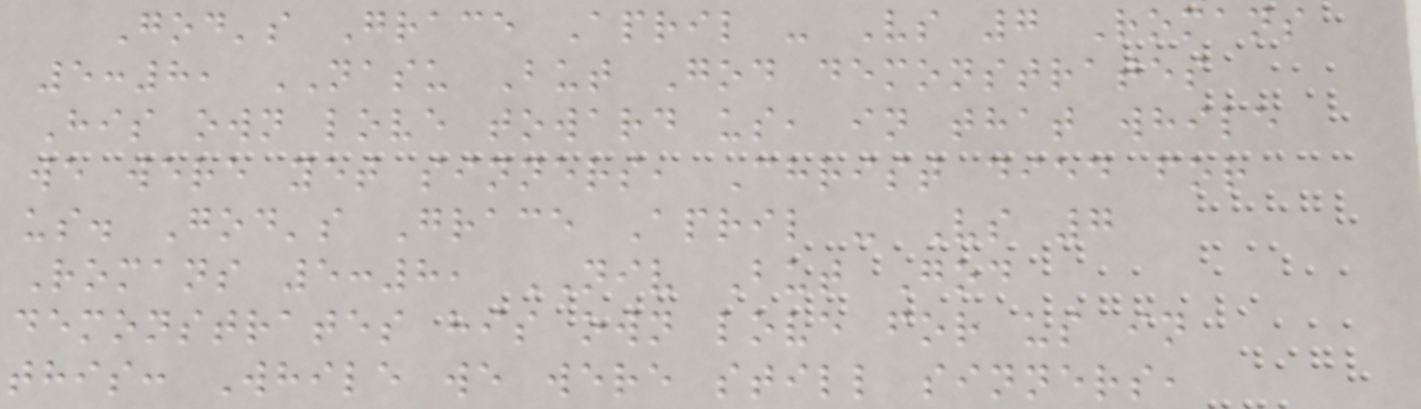God's Grace April - Vs 7 Romans
5:8, NASU But God demonstrates
His own love toward us, in that while
we were yet sinners, Christ died for
us. God's Grace April - Vs 7
Romans 5:8, NIV But God
demonstrates his own love for us in
this: While we were still sinners,
